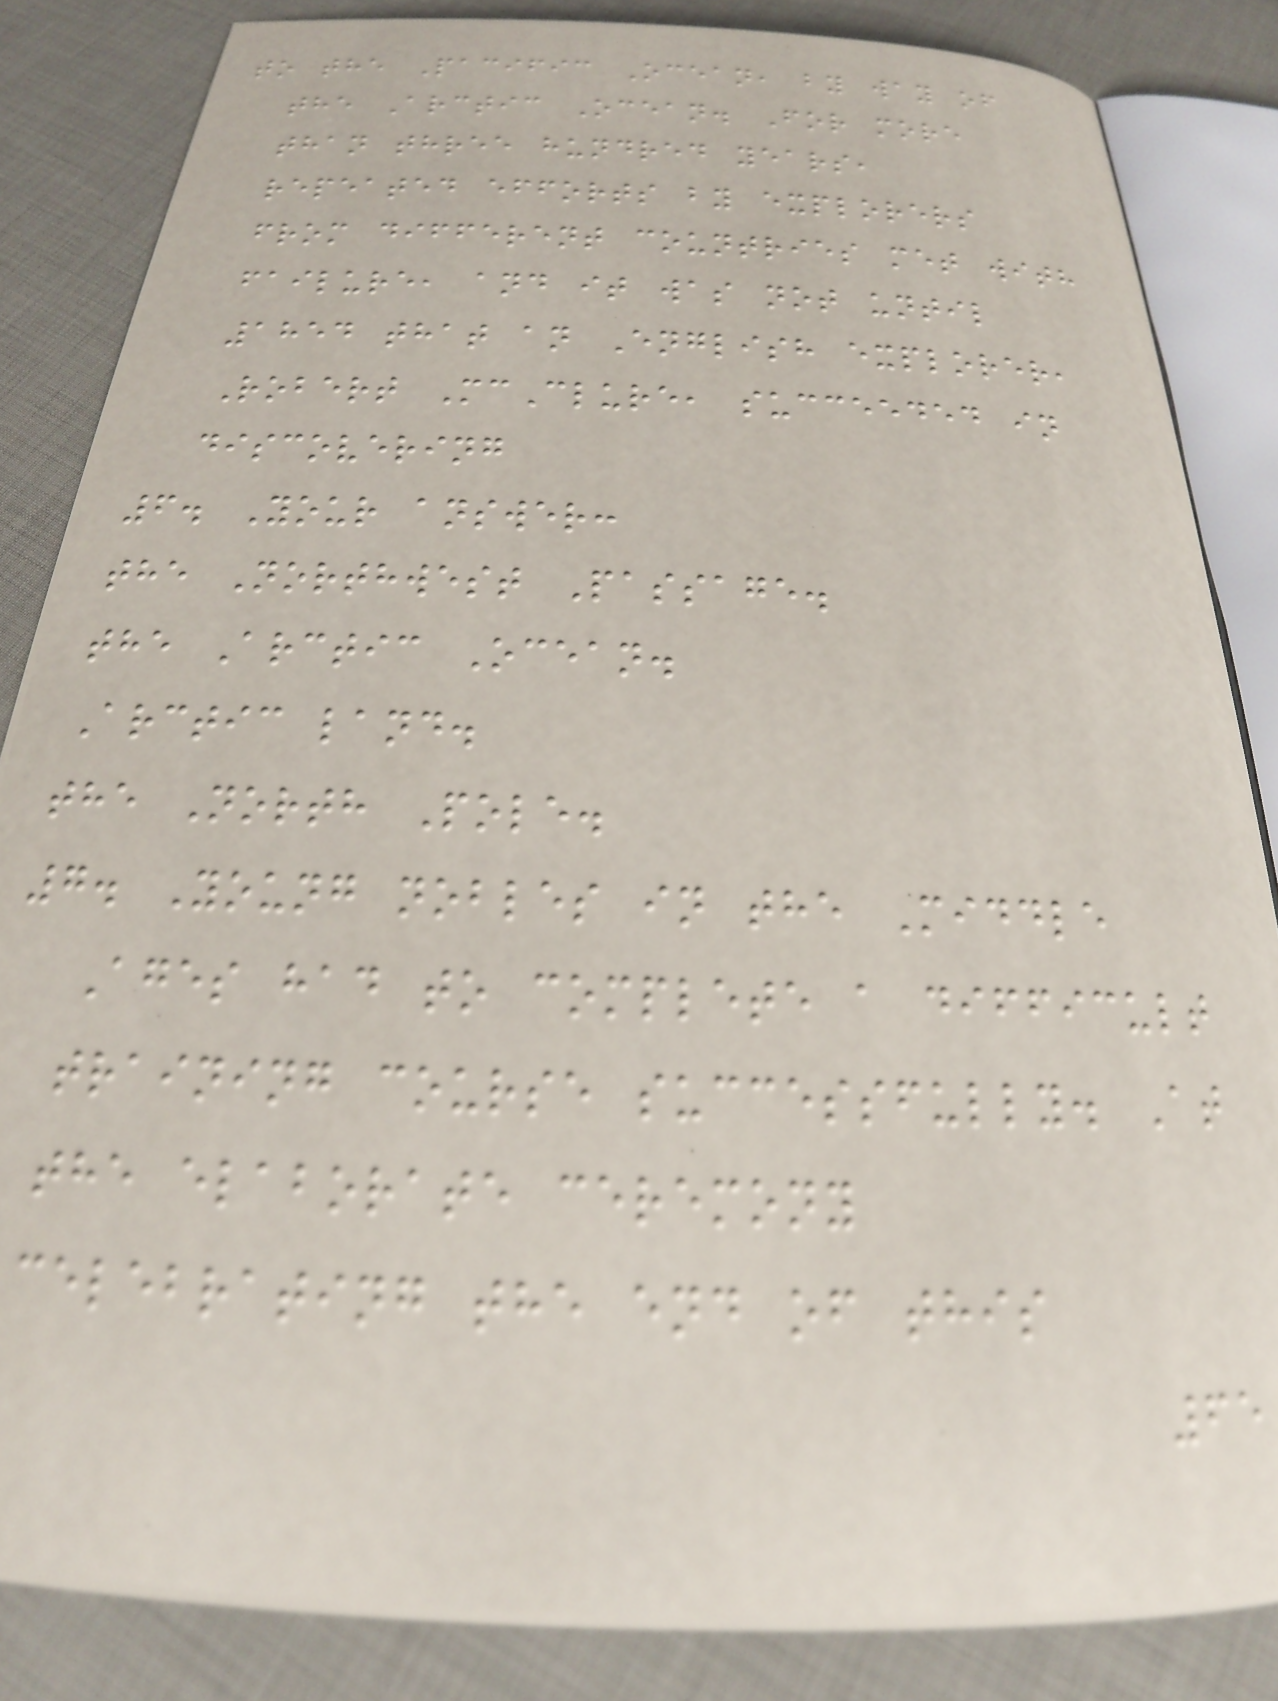to the Pacific Ocean, by way of
the Arctic Ocean. For more
than three hundred years,
repeated efforts by explorers
from different countries met with
failure, and it was not until
1854 that an English explorer,
Robert McClure, succeeded in
discovering
6. Your answer:
the Northwest Passage.
the Arctic Ocean.
Arctic land.
the North Pole.
7. Young nobles in the Middle
Ages had to complete a difficult
training course successfully. At
the elaborate ceremony
celebrating the end of this
65
